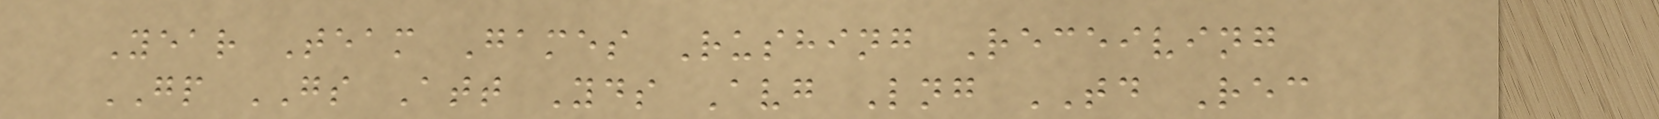Year Team Games Rushing Receiving
GP GS Att Yds Avg Lng TD Rec
